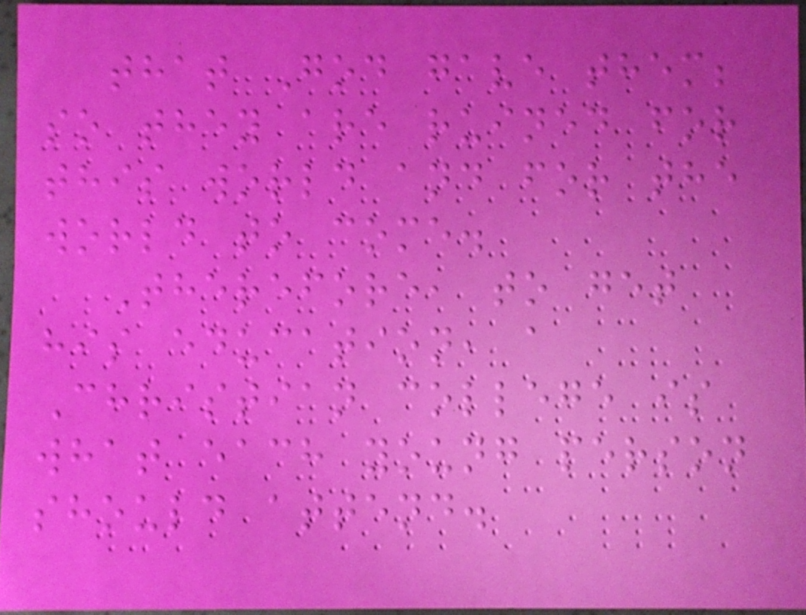that God gave them;
so they are ruined for
this world and for the
world to come.
Therefore, to get
his education, a
Christian college is
what each young person
should attend.
